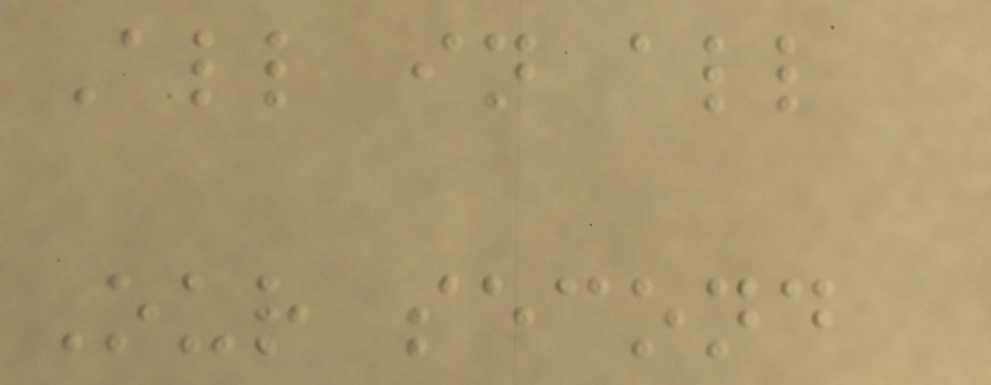All in all
Our second
